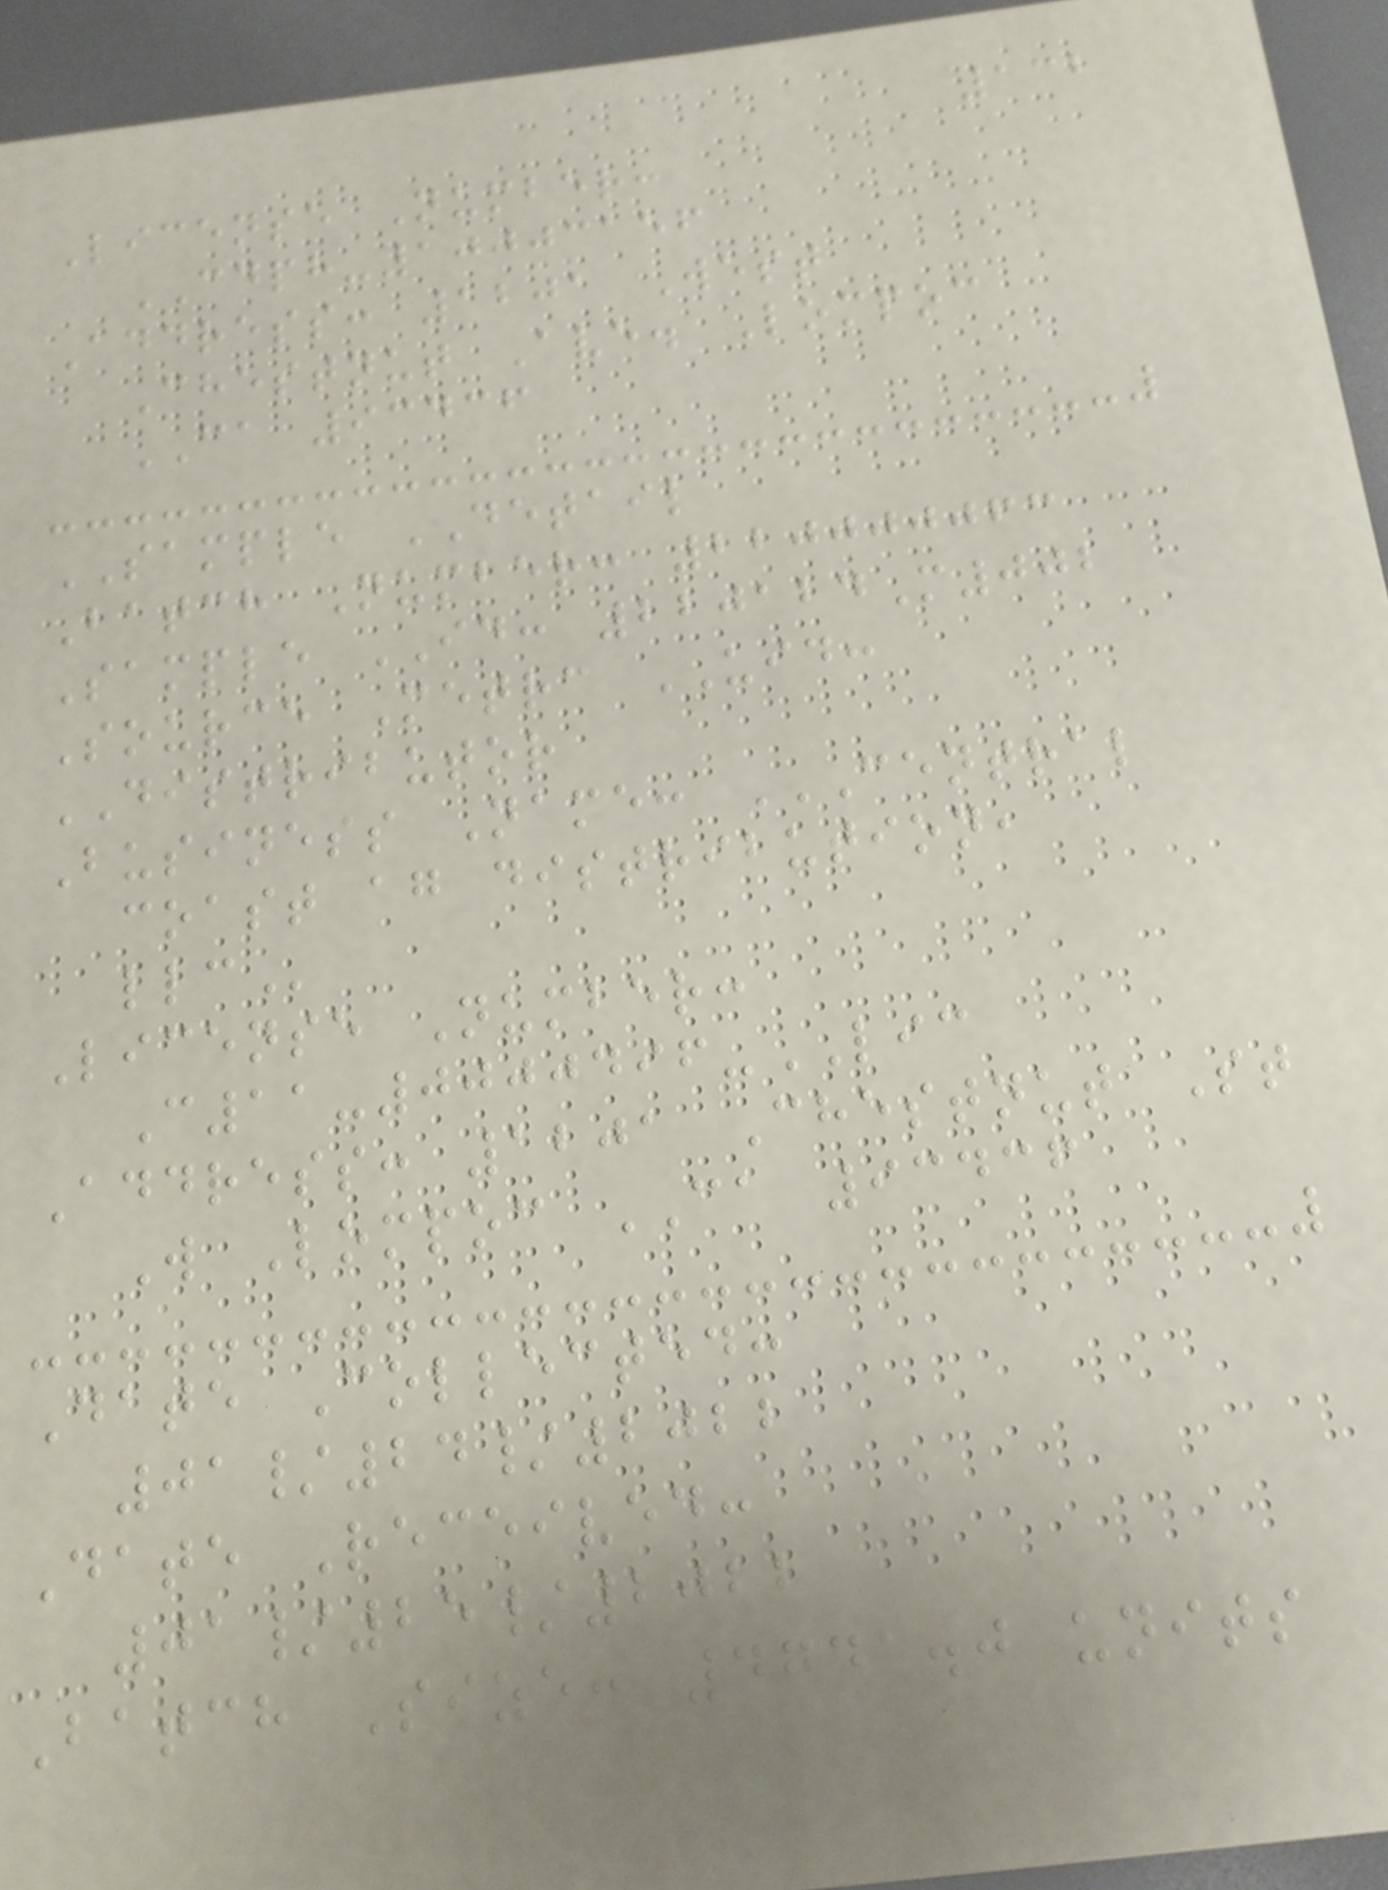132
License Number:
CDPH-10003156
Address: 1201 West
Chestnut Ave. Lompoc
CA 93436
SAMPLE DETAIL
Batch Number: 220000063
Sample ID: 220124M002
Source Metrc UID:
DISTRIBUTOR
Business Name: CENTRAL
COAST AG DISTRIBUTION,
LLC
License Number:
C11-0000496-LIC
Address: 1201 Chestnut St
W Lompoc CA 93436
Date Collected:
01/24/2022
Date Received:
01/25/2022
Batch Size: 4741.0 units
